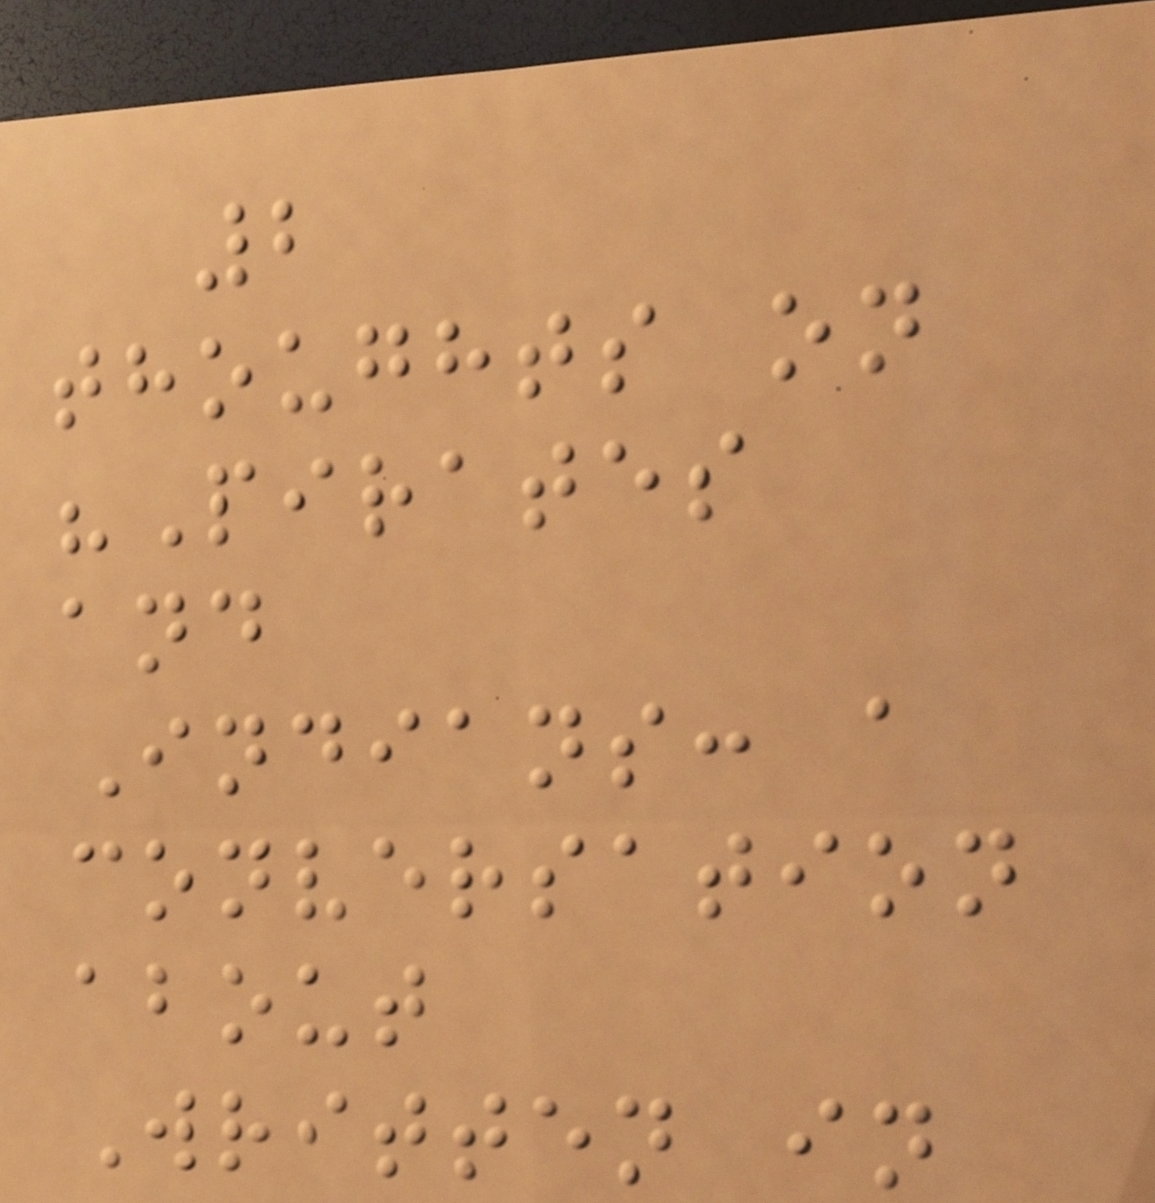2
thoughts on
"Pirates
and
Indians: a
conversation
about
Written in
